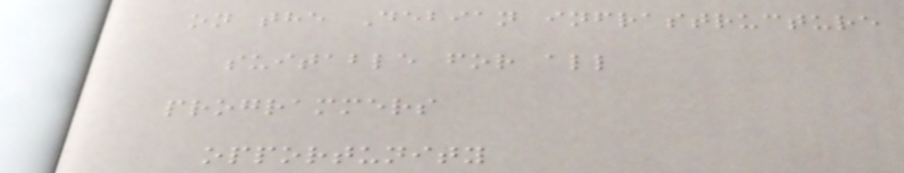on the Debian infrastructure
suitable for all
programmers
opportunity
